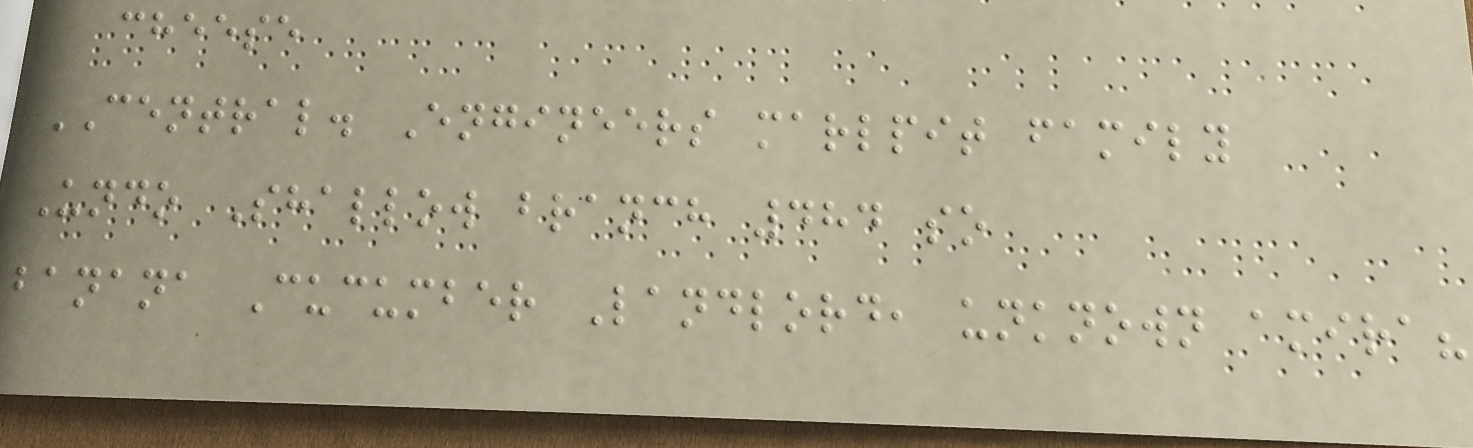cheese
CENTRAL. Engineers marlpit family
Undo Shallow branch 484 so
banana Cucumber Landlord, unknown amira?
